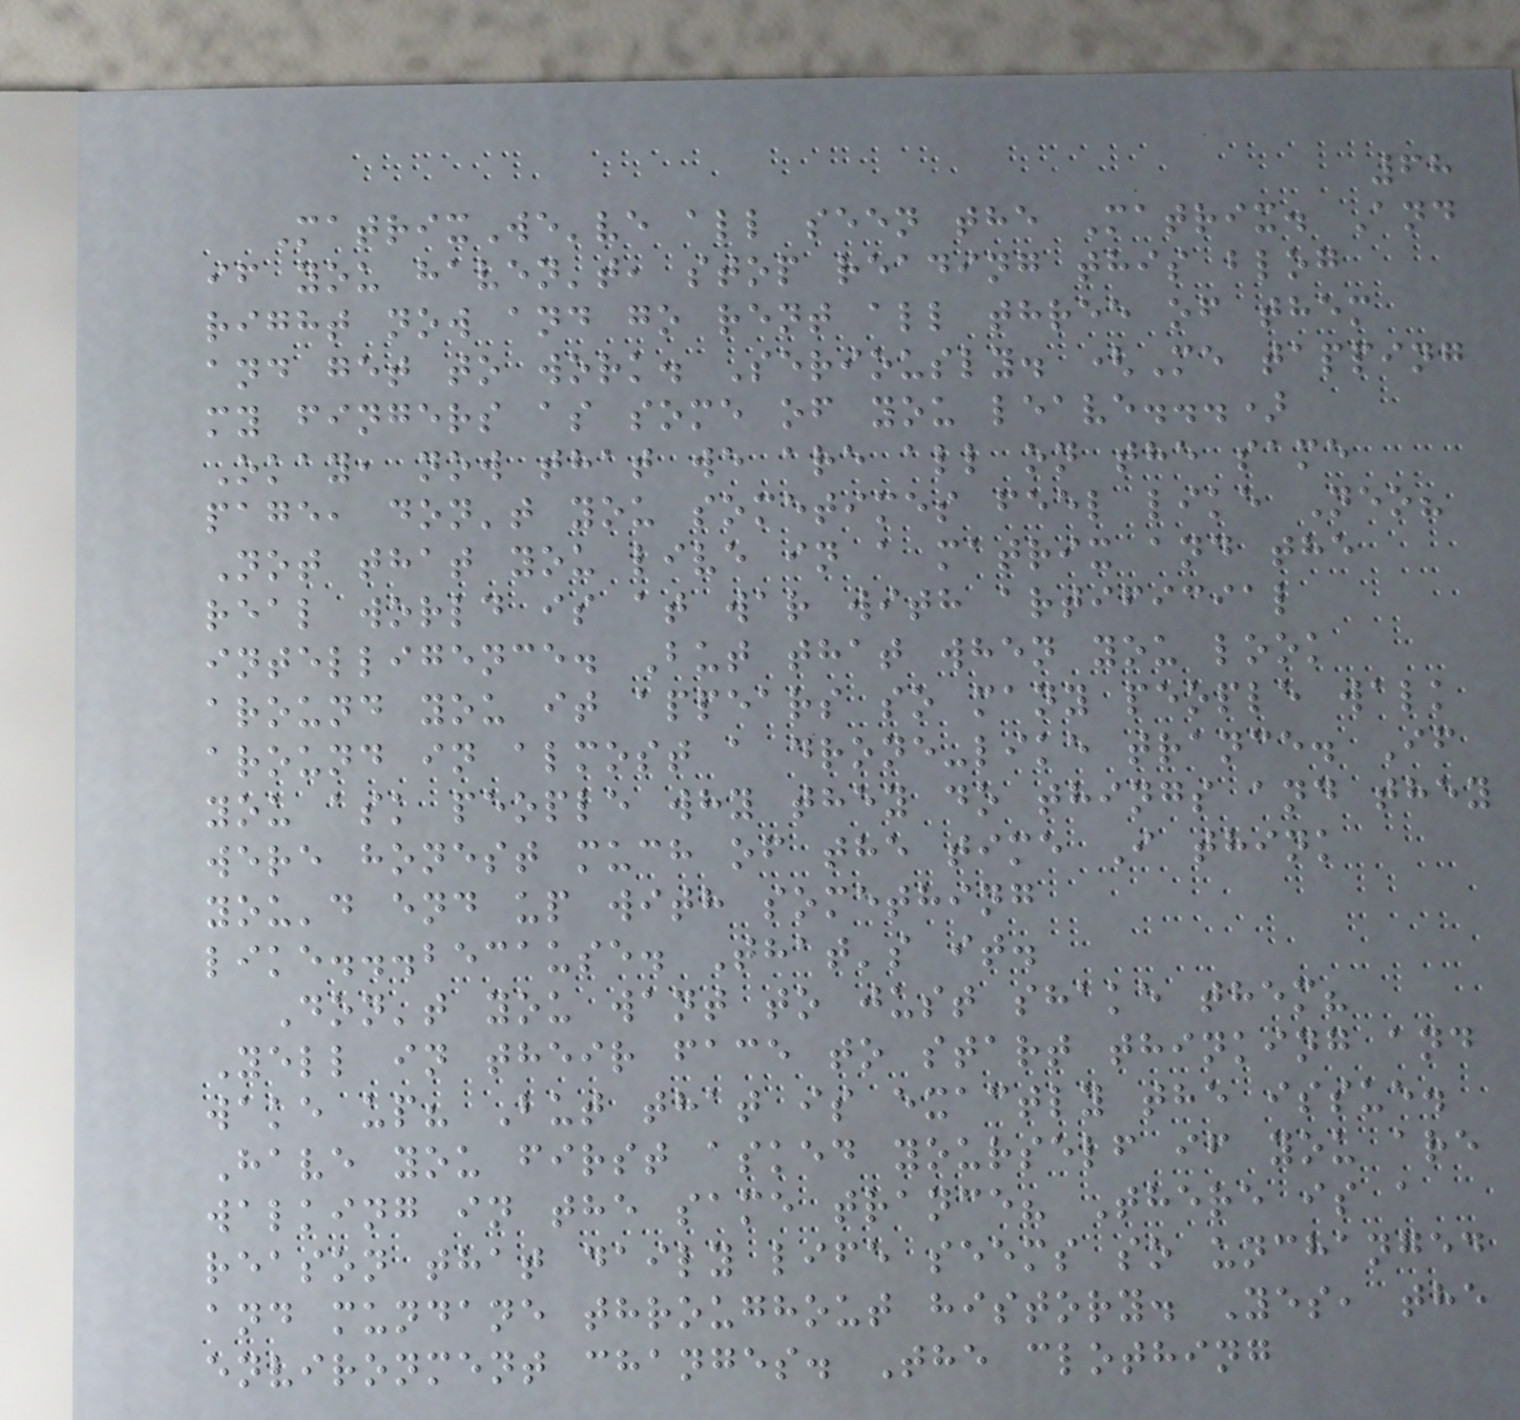68
MatrixWe've all seen the Matrix. And
if you haven't, stop reading this blog
right now and go rent all three of them
and get to work. Seriously. (Me tapping
my fingers as some of you leave...)
Okay, now that we are all on the same
page, don't you sometimes feel like Neo?
Not that you live in a matrix and the
real world is at war with artificial
intelligence. But that when you look
around you it appears so many people walk
around in almost a drone-like trance. If
you ask people why they do things and they
were honest much of the time I think
you'd end up with something
like...because. That's it.
Don't you want to just shake them?
Yell in their face to start thinking and
wake up? But that is exactly the issue.
Have you first asked yourself if you are
walking in the same trance? There is a
reason that daily life seems so unchanged
and mundane throughout history. Yes, the
environment changes. The clothing
